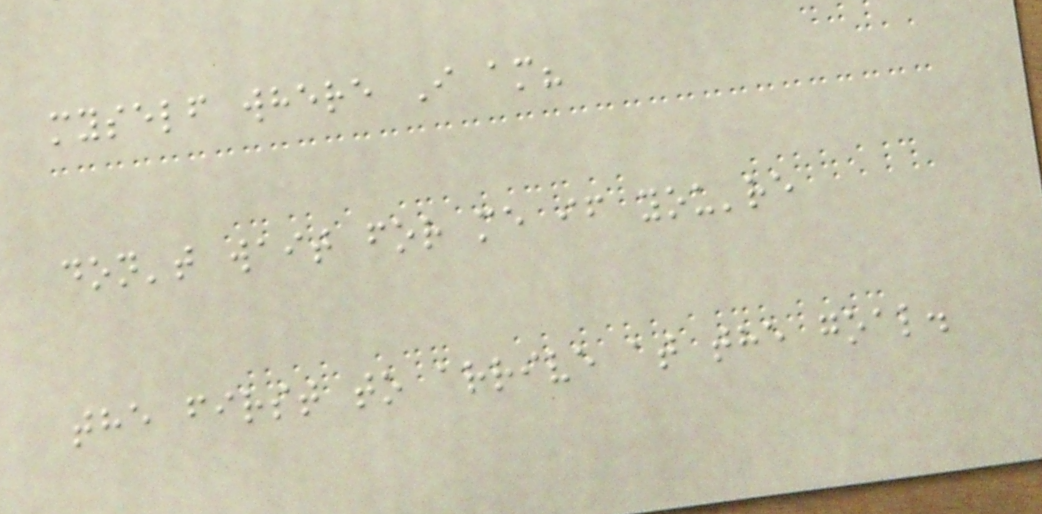myself where I am?
don't wait for me if you're
the first to arrive at the goal.
